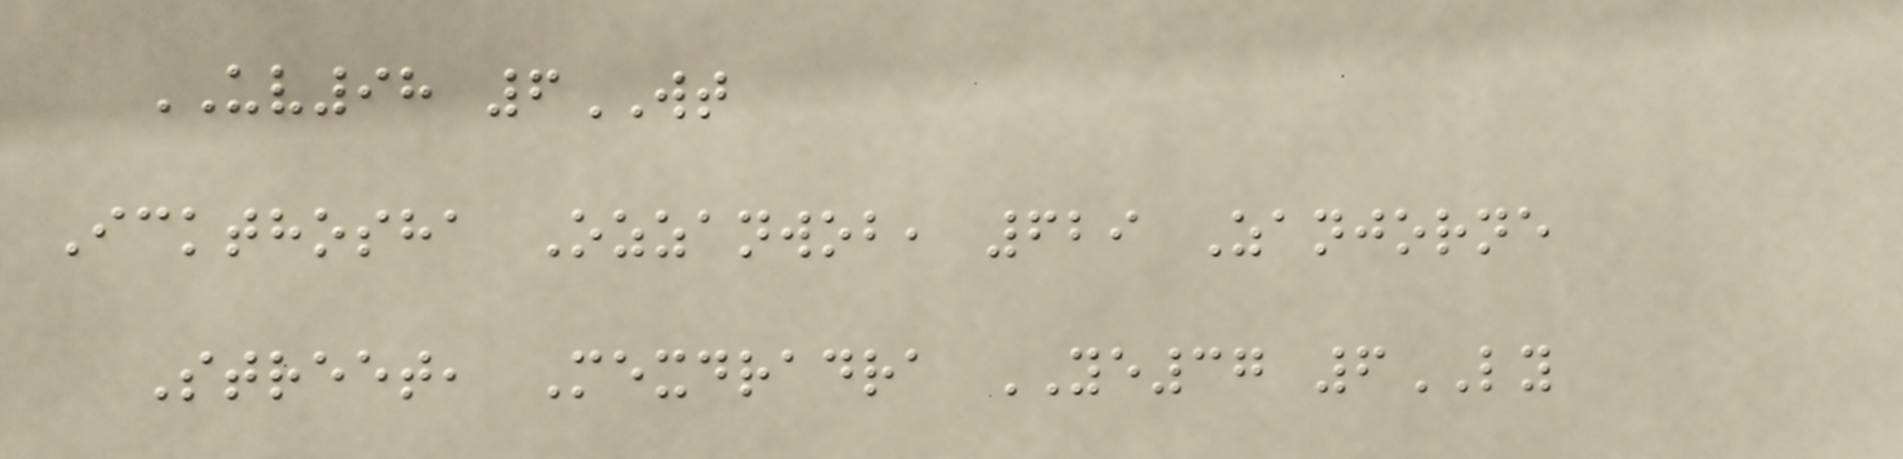UV98 6WT
Ickthosha Ozzanwob, 629 Zanjorne
Street, Mexdradra YE37 6LY
